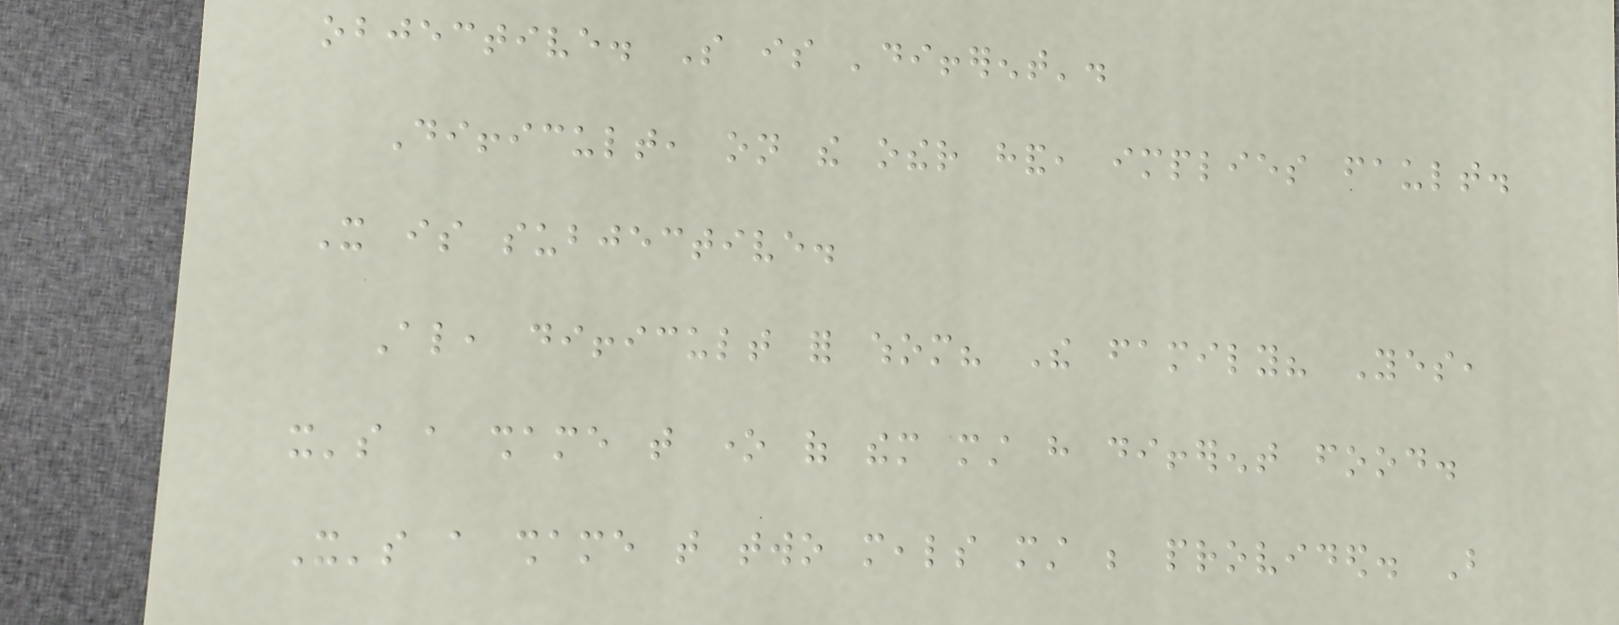objective. So is 'different'.
Difficult, on the other hand, implies fault.
It is subjective.
Also, difficult for whom? The family? Yes,
it's a shame that one of them must have different food.
It's a shame that two meals must be provided. But
